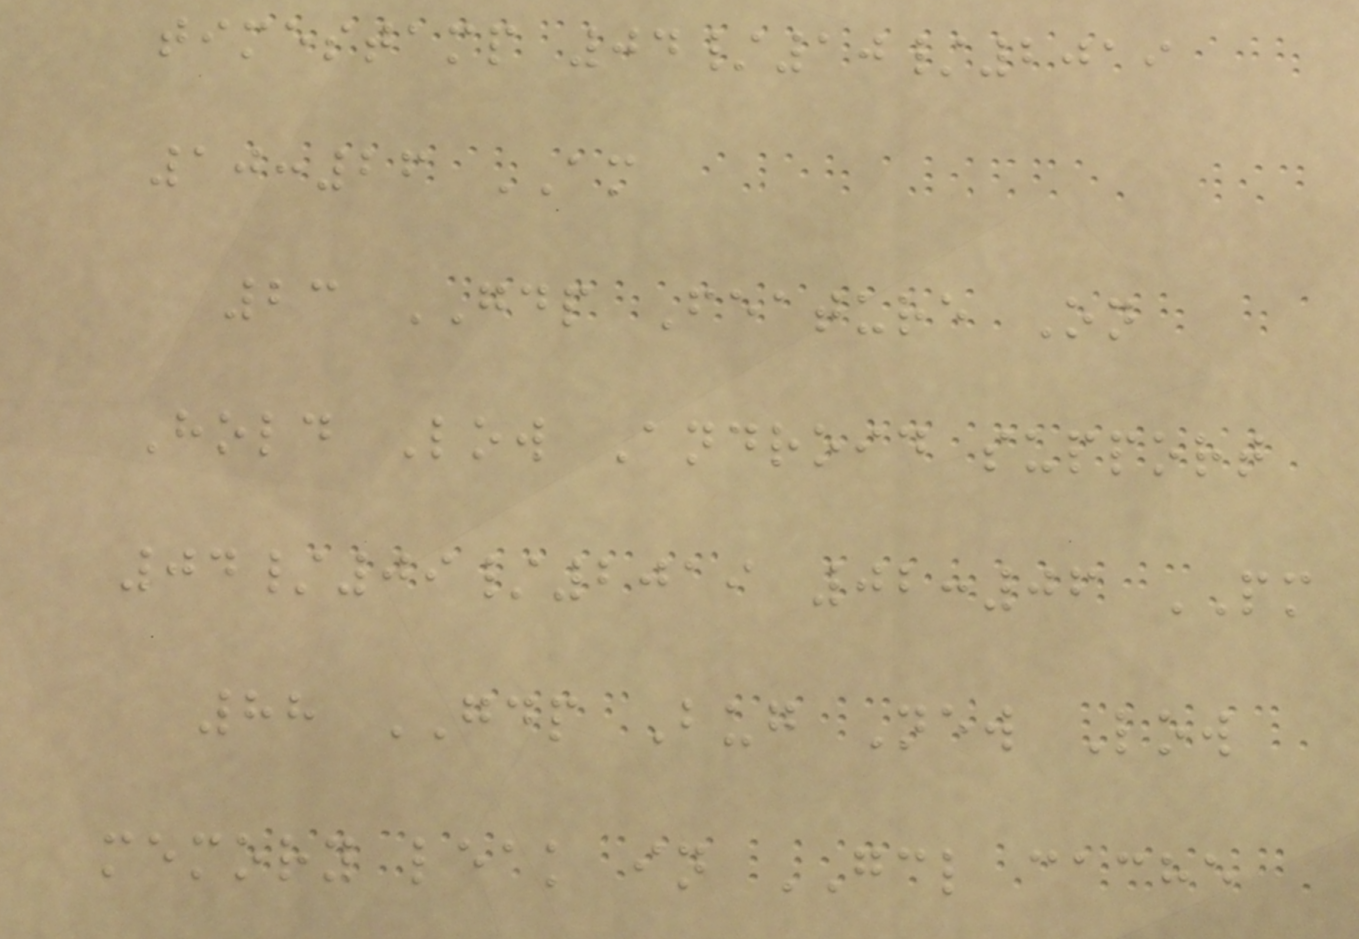timestamp 04/10/2019
10:26 AM
23 GDP Feature On
Hold Low Android support
04/09/2019 02:06 PM
88 GDP Bug New Low
memory leak in GCL cache
